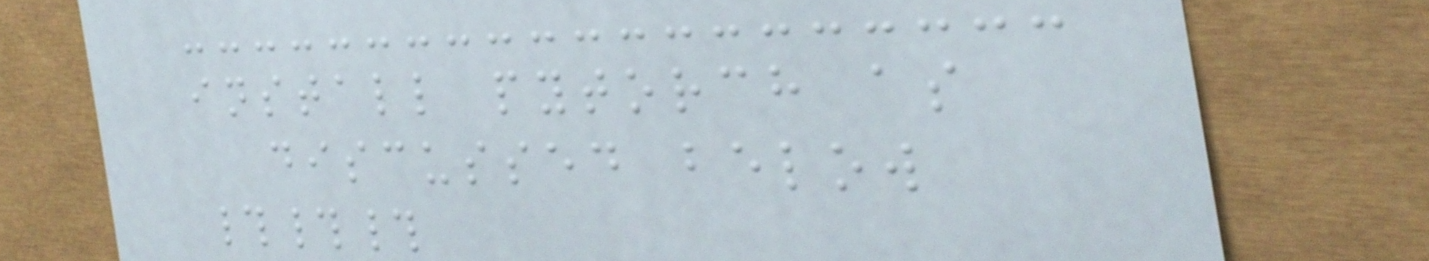install pytorch as
discussed below
###
